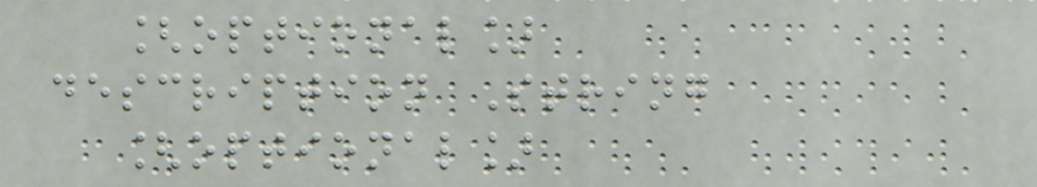[optional]
description String
[optional]
